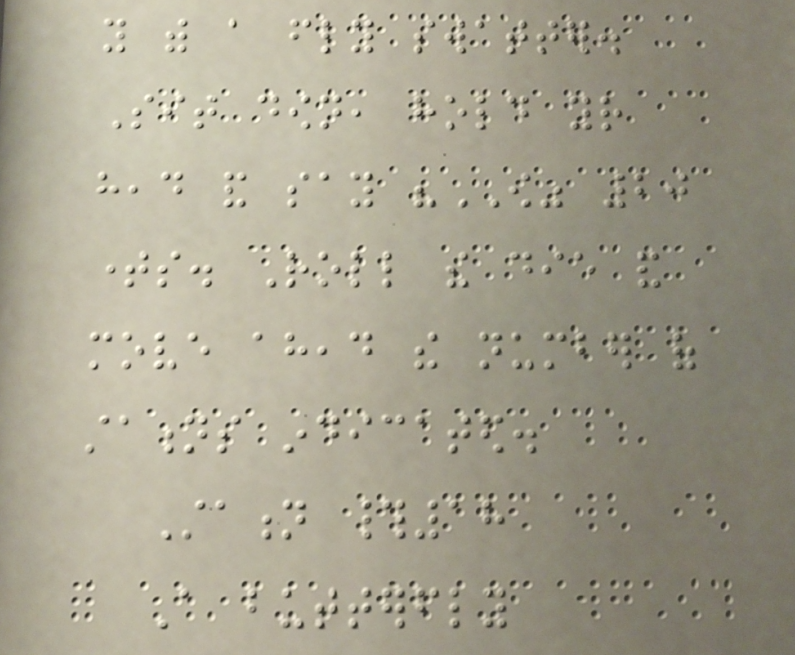you with a fly swatter.
Sit down, hold your
head and say "OW" 20
times. Roll the die and
move ahead the number of
stations indicated.
Station #18
A butterfly
